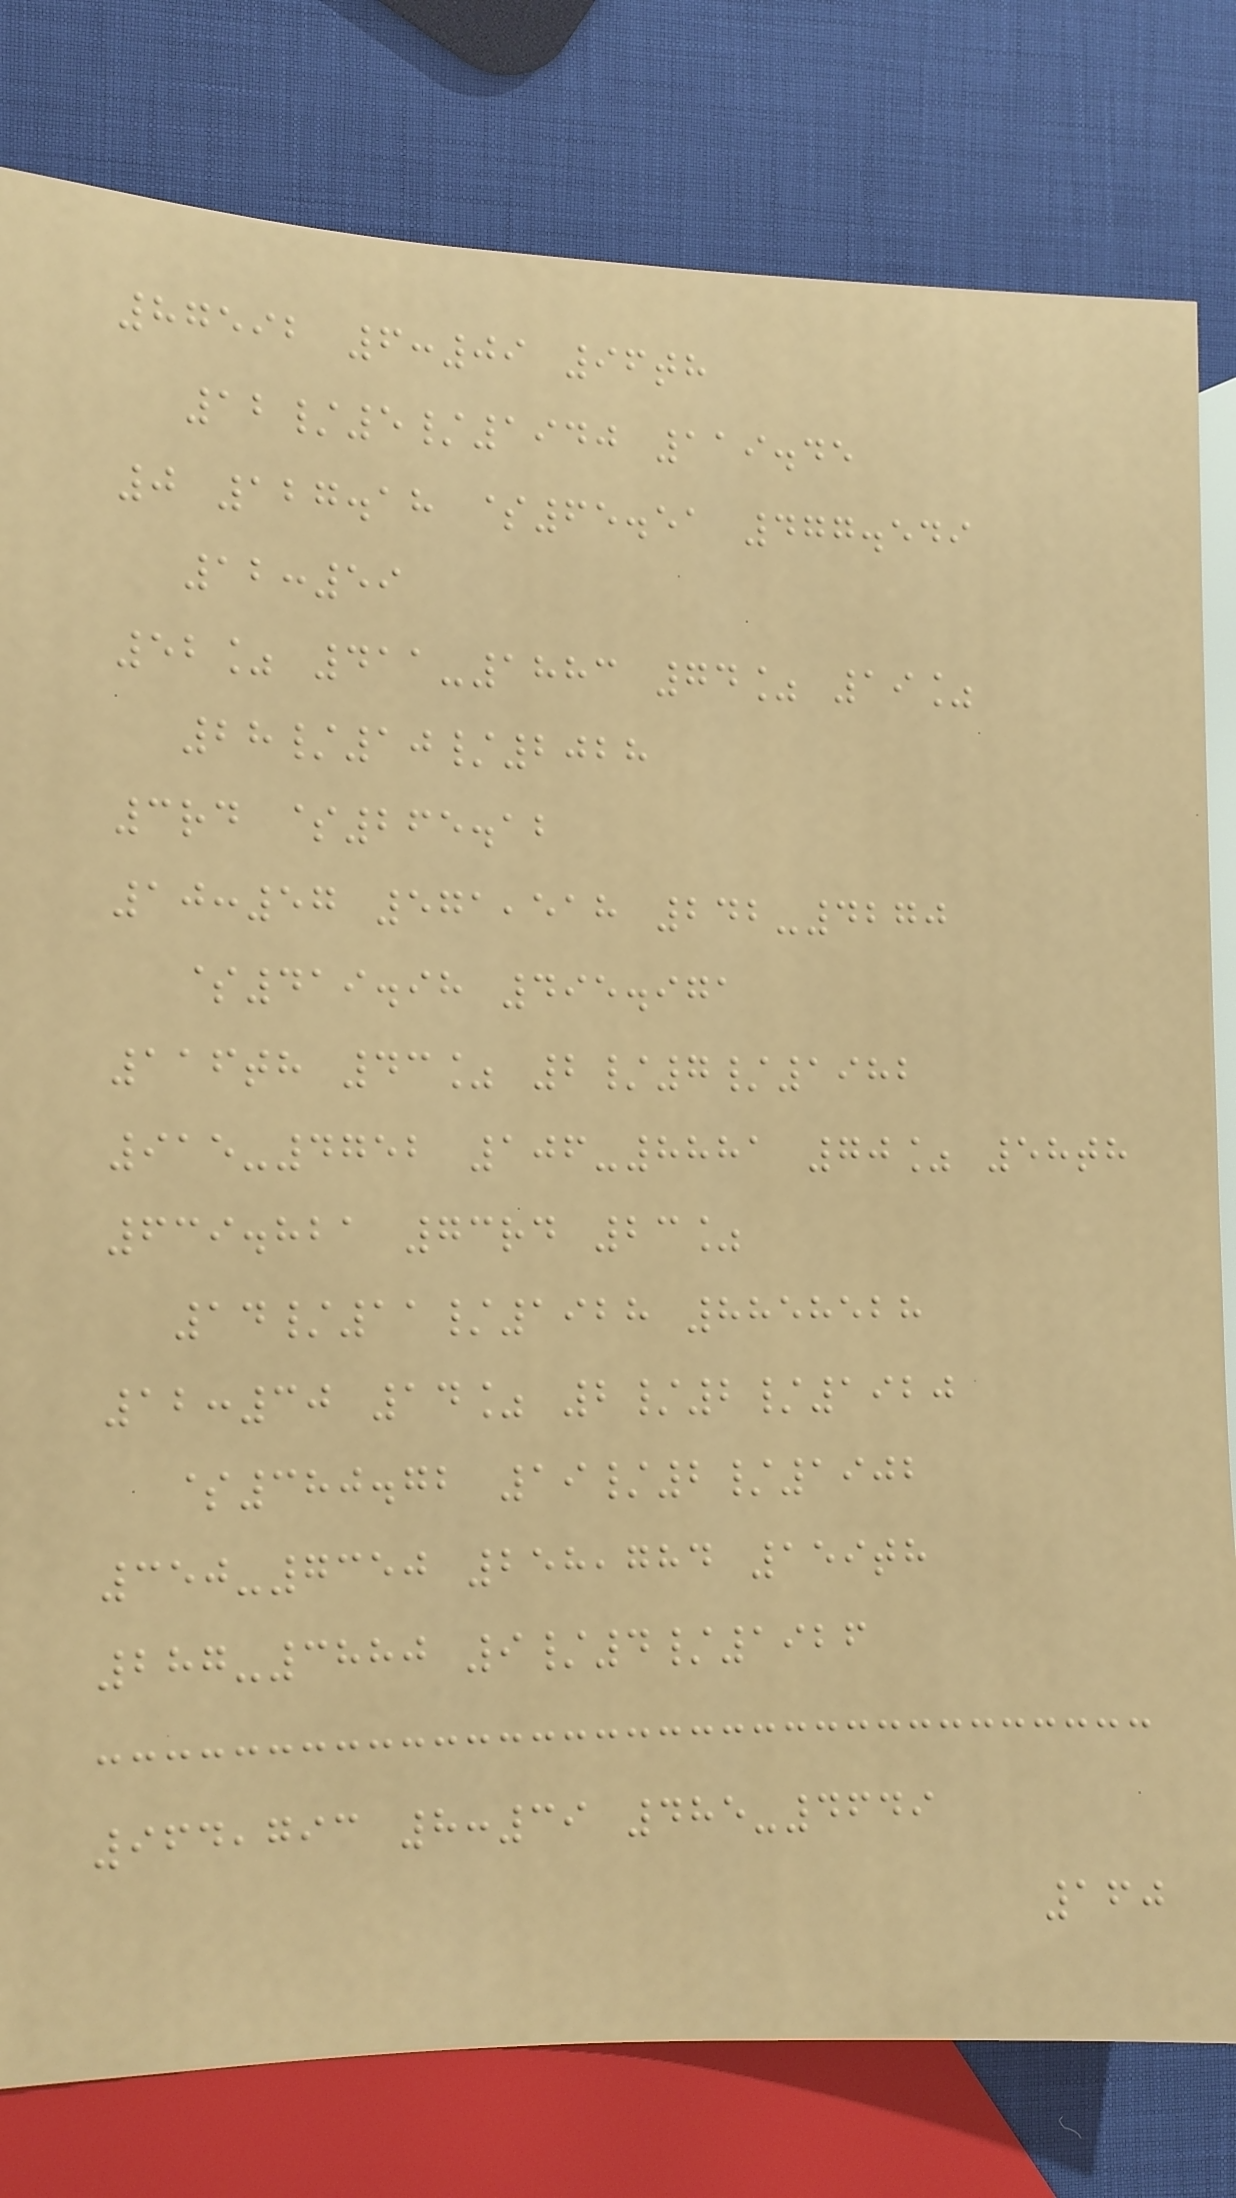87592 6:09 96th
12/5/1940 119.45
0 127.18 $65.51 477.549
12:59
52% 411-1883 74% 19%
28/10/2028
3rd $265.12
10:57 571,518 242-4270
$419.98 495.971
116th 43% 2/7/1982
915-4752 106-8881 70% 58th
639.821 73rd 23%
14/11/1928 8858528
12:30 14% 2/2/1920
$380.72 19/2/1902
350-7350 258,784 159th
287-3880 9/4/1926
964,793 8:39 485-4649
160
